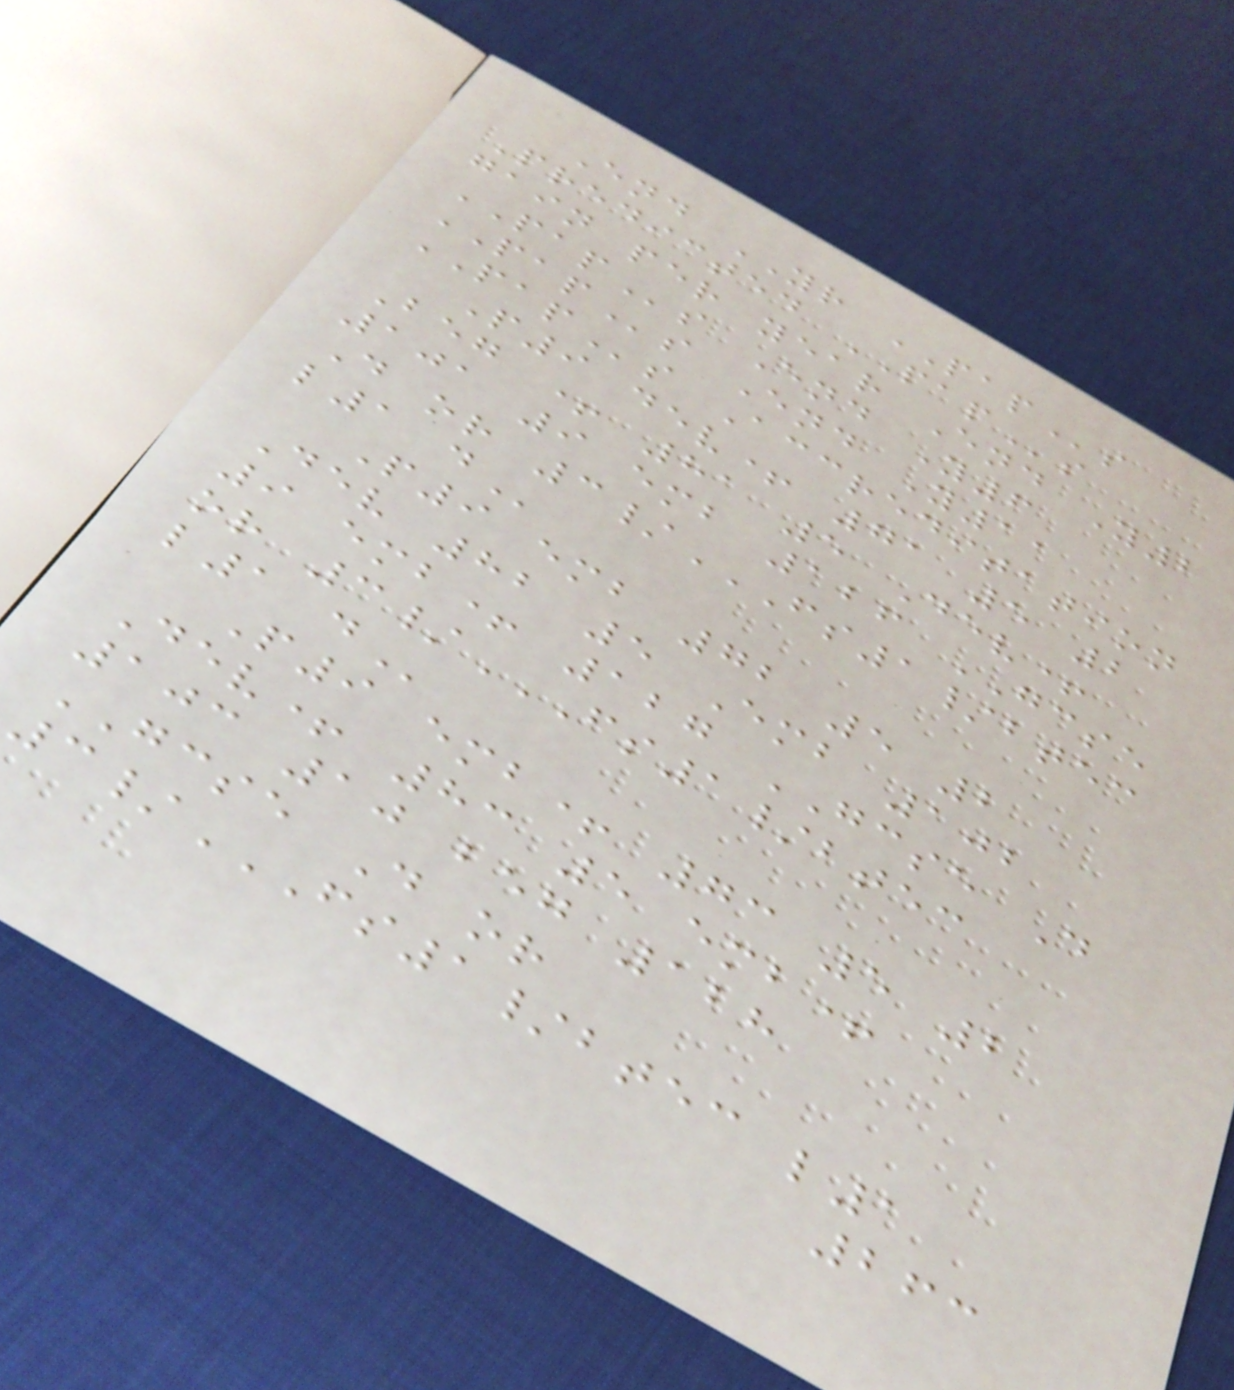End YR PAPs
Predicted PAPs
gain per year End Y2
PAPs End Y6
PAPs End Y11
PAPs Accreditation
P9 dev+ 71 5 2
Beg + 81 5 Dev+
101 9 emb 126 GCSE
D or 3/FS1/BTEC
L1 D
P9 emb 72 5 2
Dev 82 5 Emb 102
9 emb+ 127 GCSE D
or 3/FS1/BTEC
L1 D
P9 emb+ 73 5 2
Dev+ 83 5 emb+
103 10 beg 128
GCSE D or
3/FS1/BTEC L1
263
